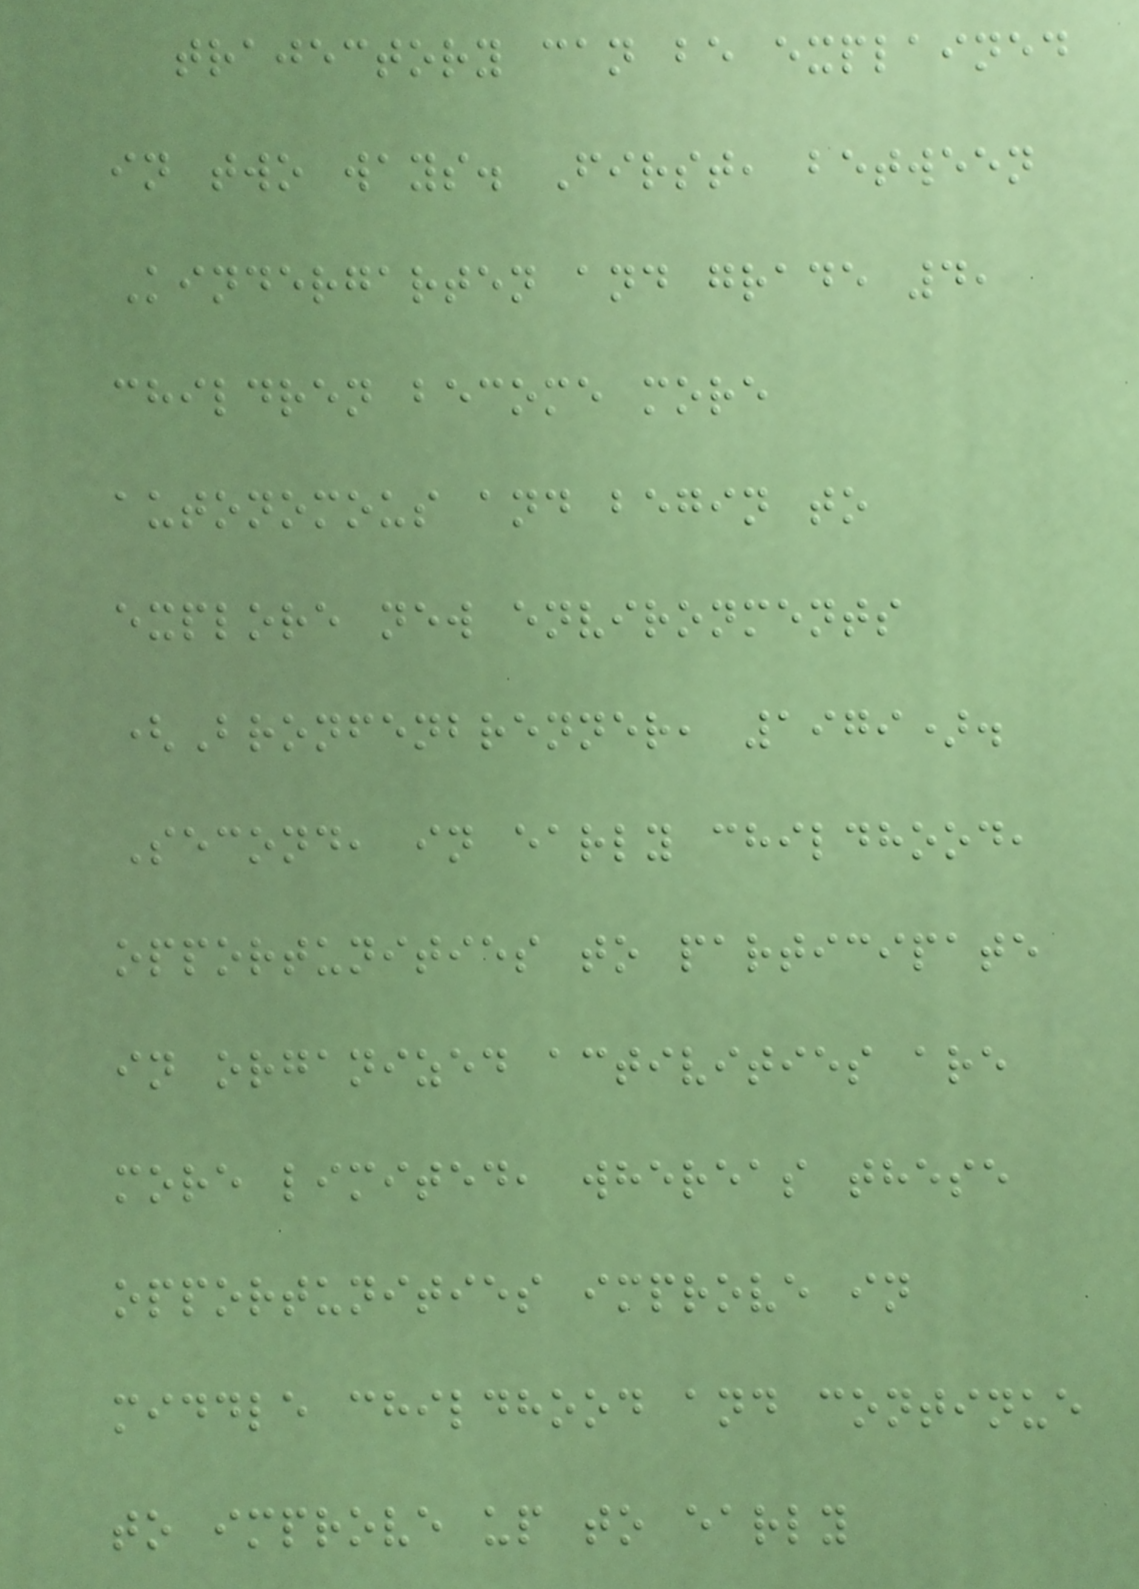trajectory can be explained
in two ways. First, between
Kindergarten and grade 4,
children become more
autonomous and begin to
explore new environments
(Bronfenbrenner, 1979).
Second, in early childhood,
opportunities to participate
in organized activities are
more limited, whereas these
opportunities improve in
middle childhood and continue
to improve up to early
